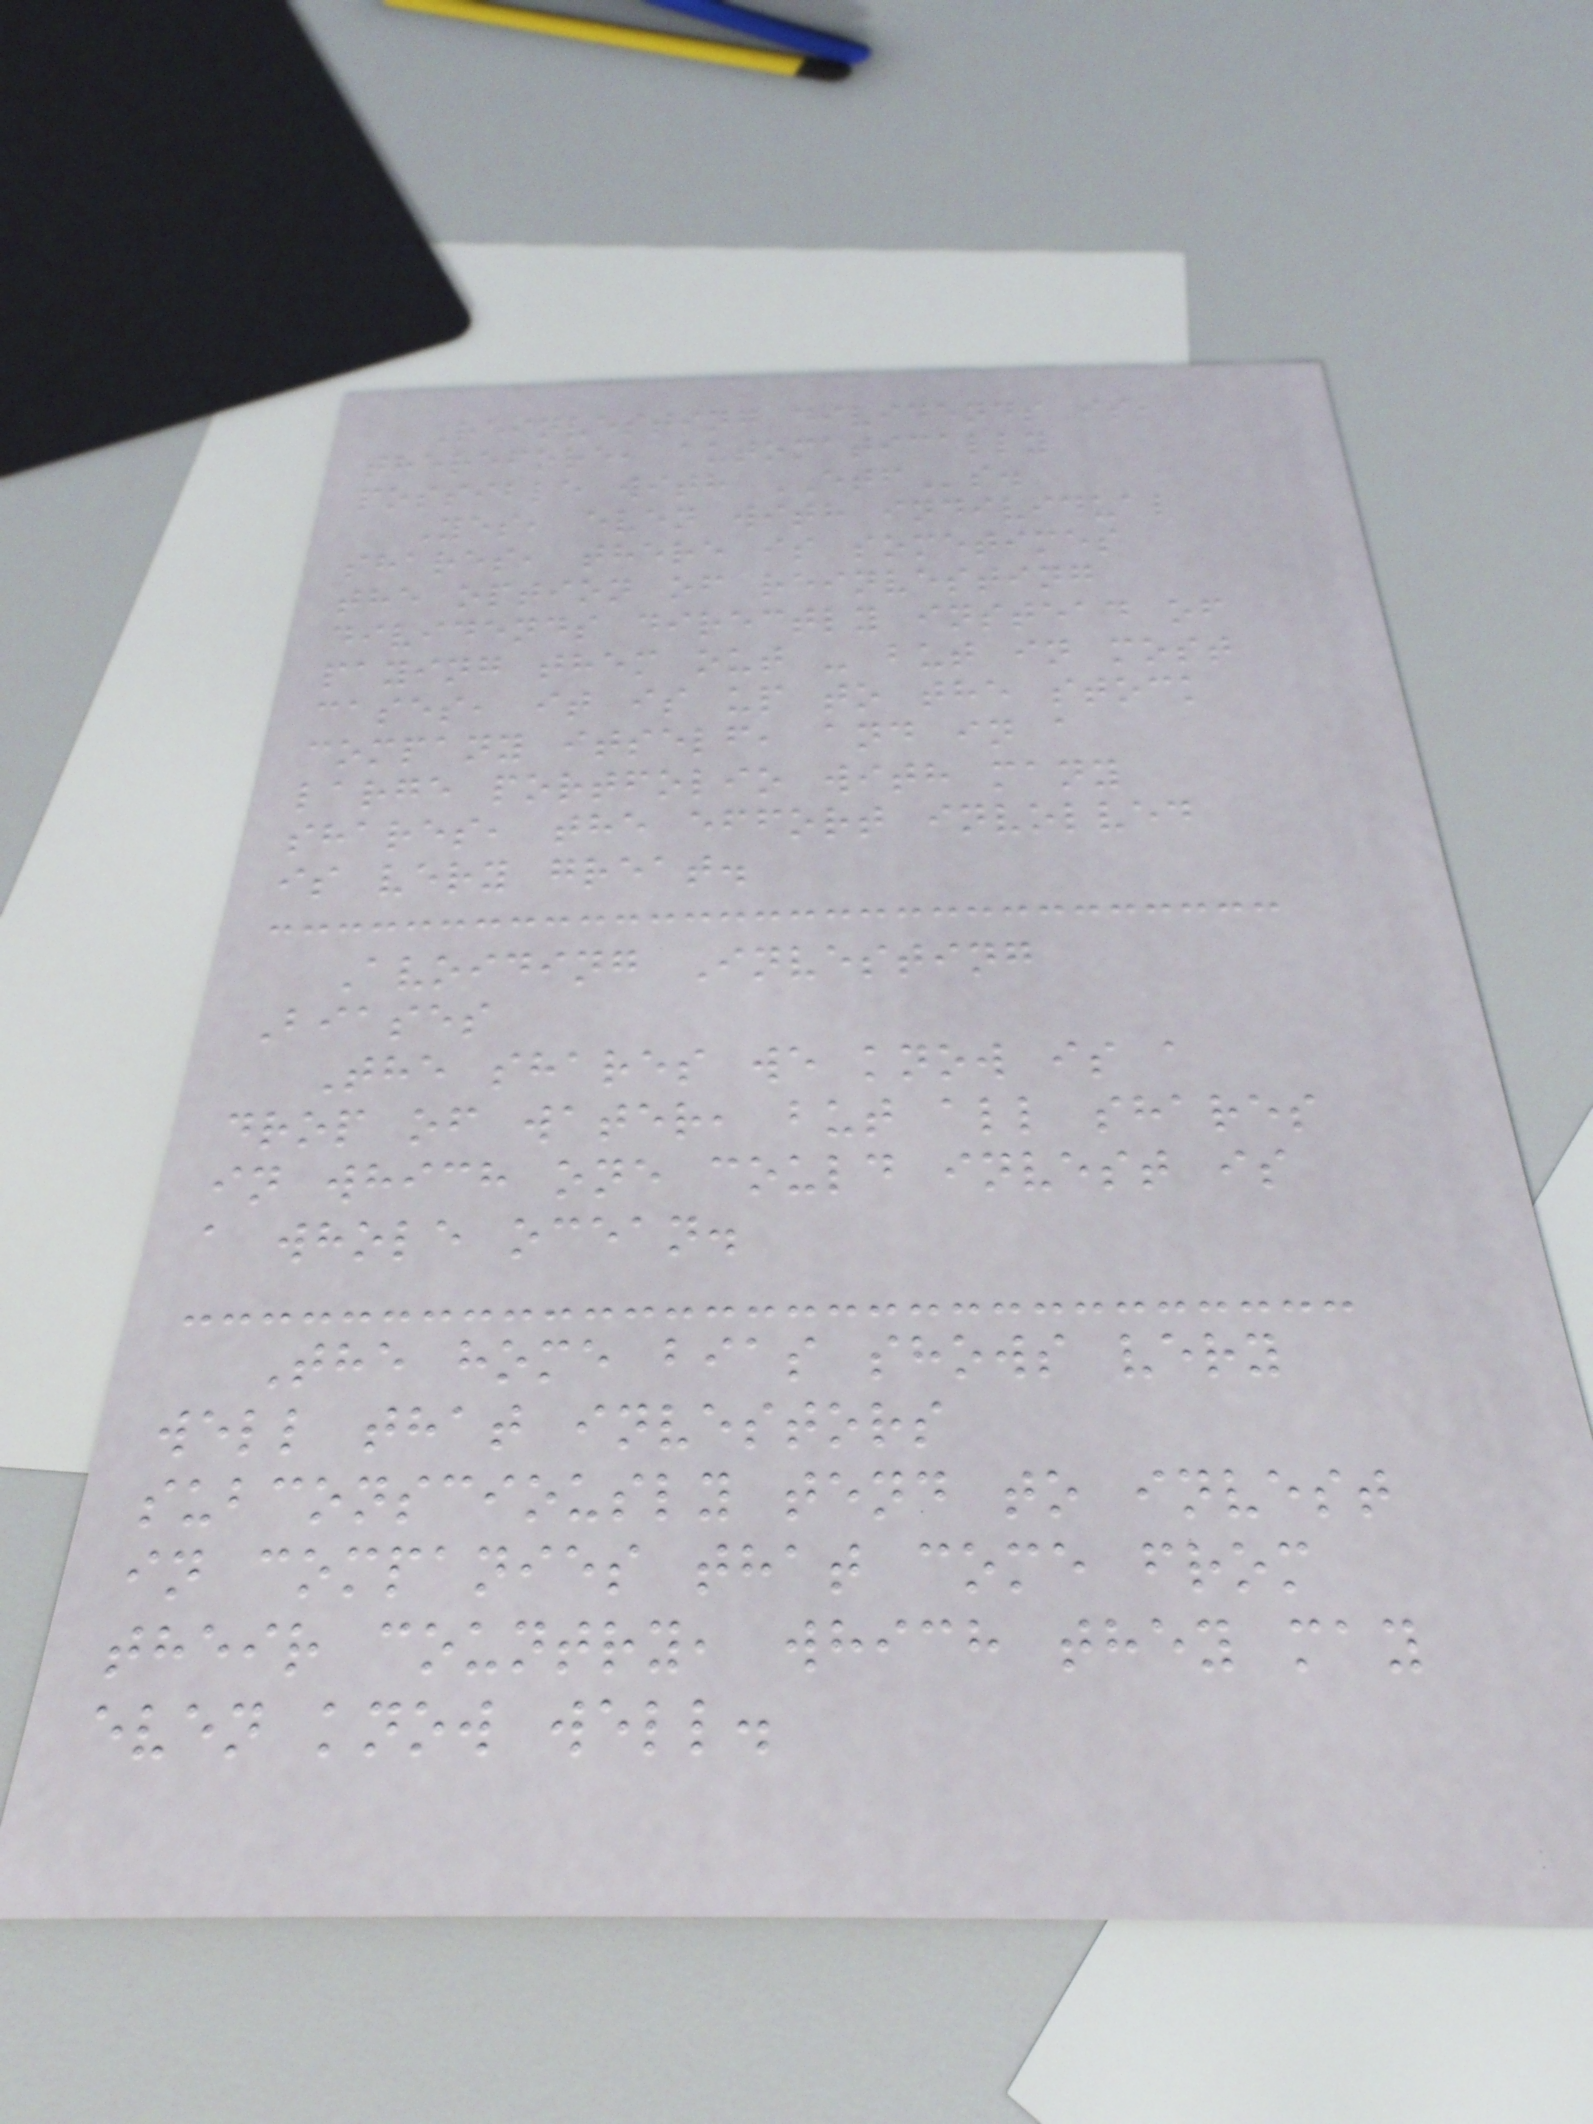Reinvesting dividends is,
therefore, automatically
possible with ETFs.
Yes, even with individual
shares, there is sometimes
the option of reinvesting
dividends directly instead of
paying them out - but in most
cases, it is up to the stock
company itself, and in a
large portfolio with many
shares, the effort involved
is very great.
Avoiding Investing
Biases
The shares we know is a
drop of water, but all shares
in which one could invest is
a whole ocean.
The home bias shows very
well that investors
subconsciously tend to invest
in companies that come from
their country, which they may
even know well.
